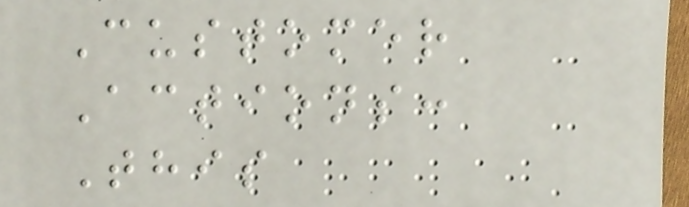Customer
Actions:
This
